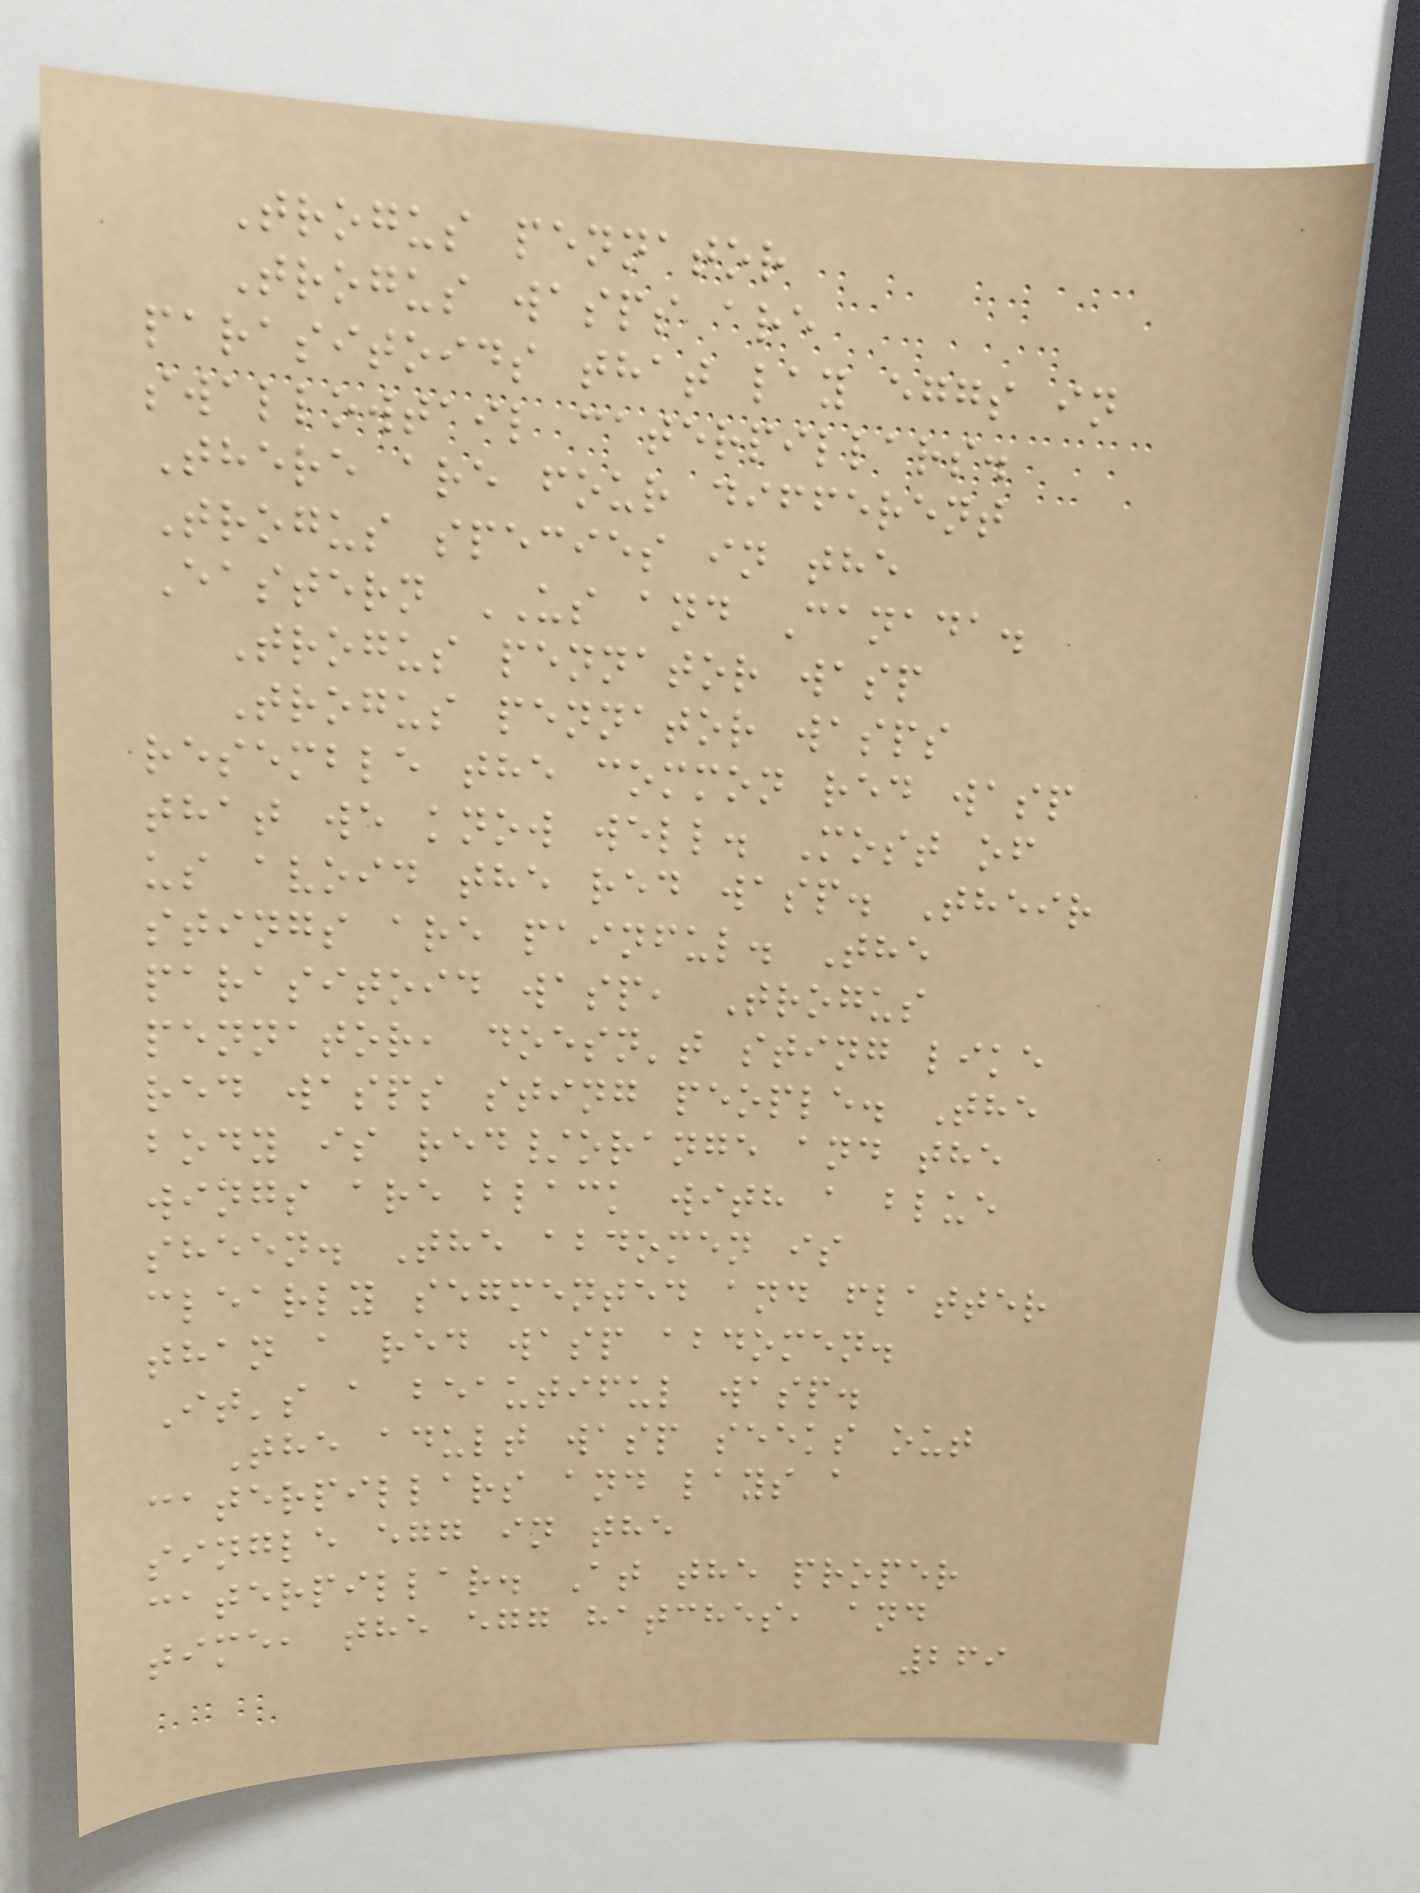Trogus pennator
Trogus wasps are
parasitoids that lay eggs in
swallowtail caterpillars.
There are four different
Trogus species in the
Eastern US and Canada.
Trogus pennator wasp
Trogus pennator wasps
resemble the common red wasp
that we know well. Most of
us avoid the red wasp. Their
stings are painful. The
parasitoid wasp, Trogus
pennator, doesn't sting like
red wasps sting people. The
body is red/orange and the
wings are black with a blue
sheen. The abdomen is
clearly segmented and flatter
than a red wasp abdomen.
It's a beautiful wasp.
The adult wasp seeks out
caterpillars and lays a
single egg in the
caterpillar. At the proper
time, the egg hatches, and
269
